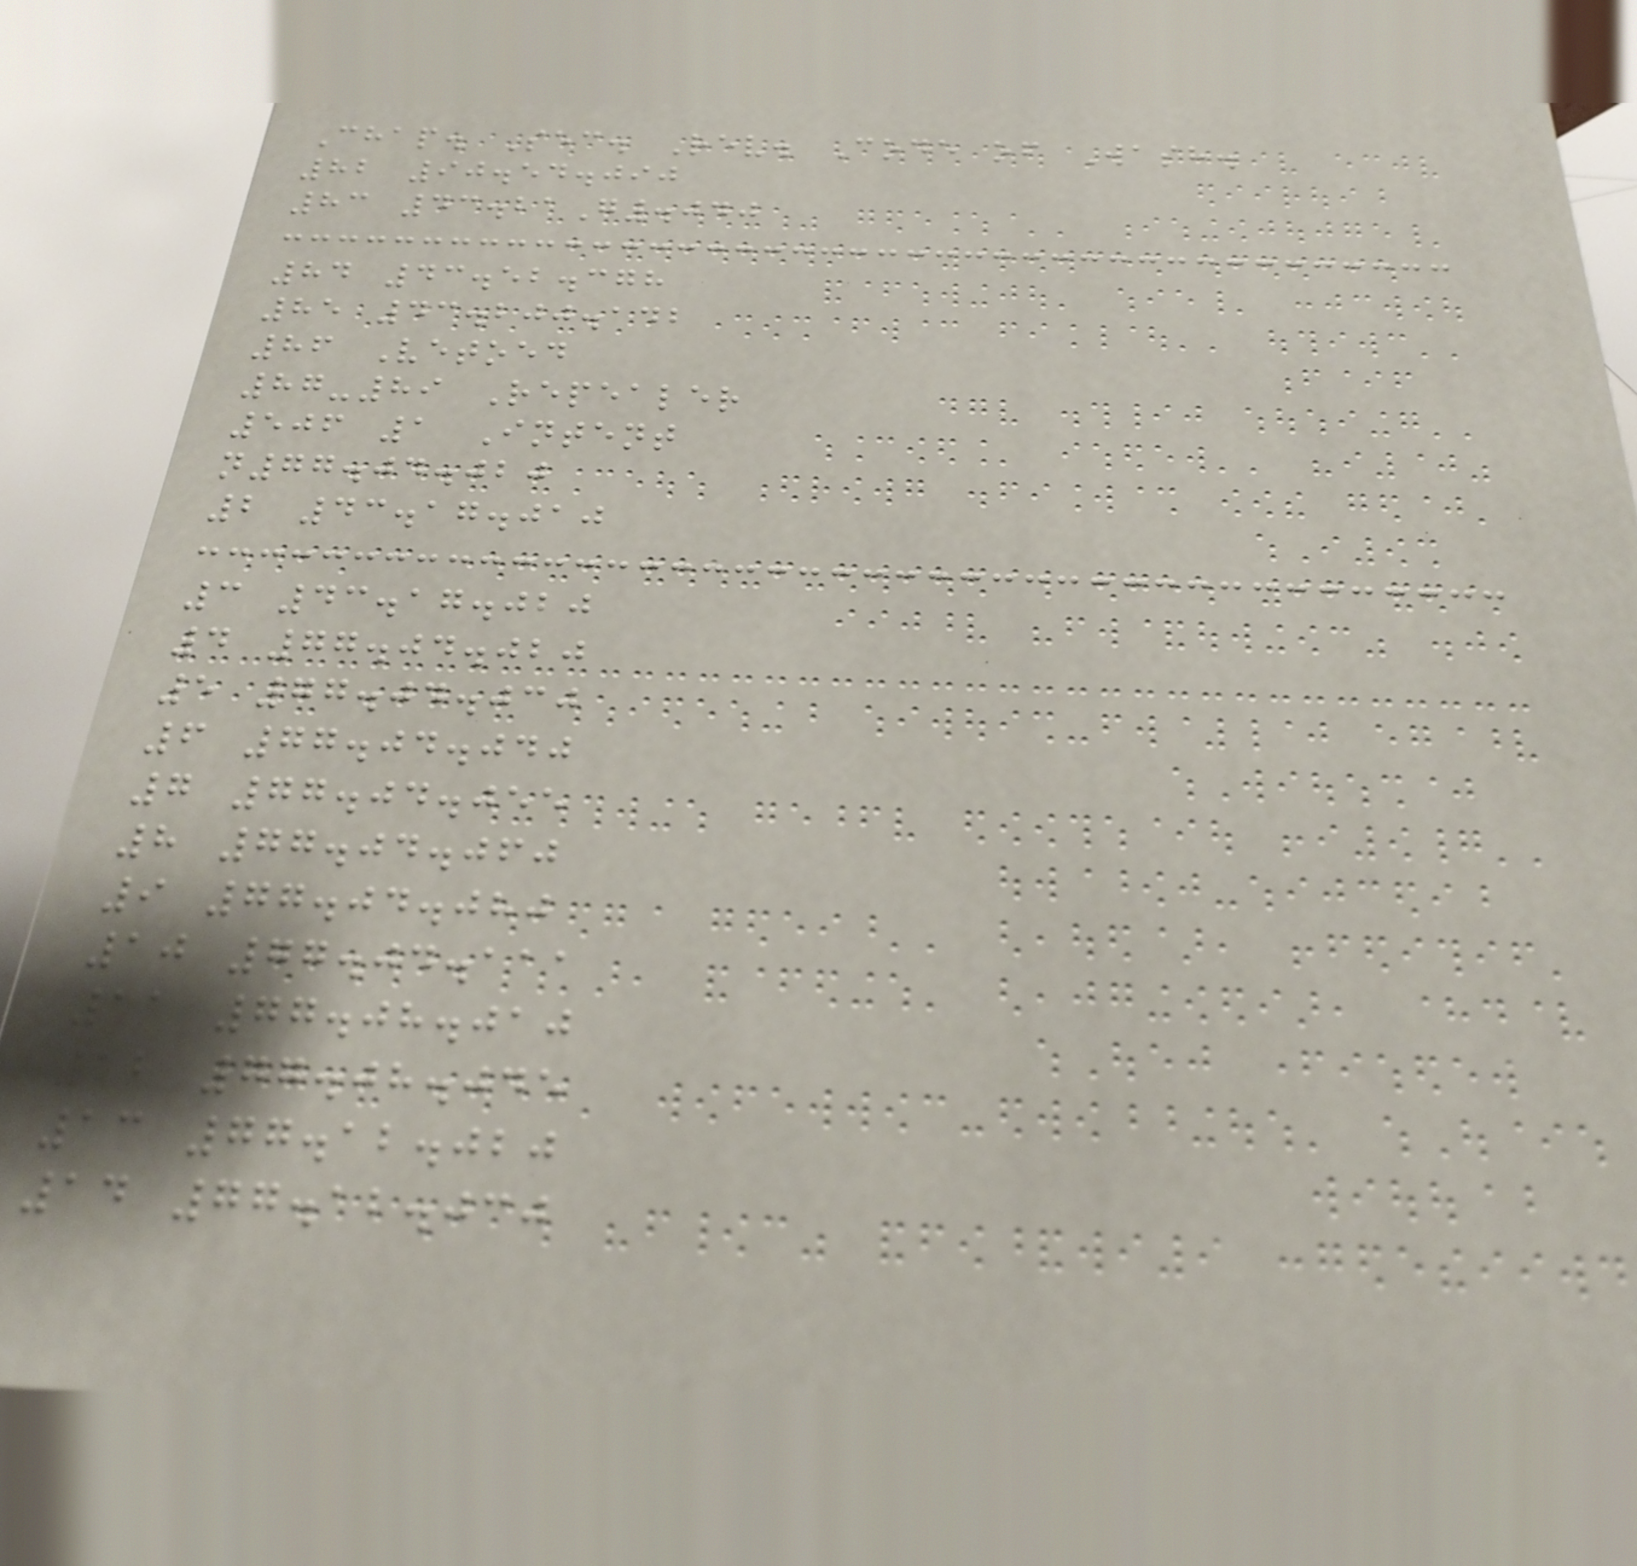Chap. Sec. Rev. Code of Wash.
82 90.54.090
83 43.21G.040
84 43.52.378
85 43.200.142
86 Vetoed
87-89 Repealer
506 1 Intent
n77.04.020
2 43.17.010
3 43.17.020
4 77.04.020
5 77.04.030
6 77.04.040
7 77.04.055
8 77.04.060
9 77.04.080
10 77.04.111
11 77.08.010
12 77.08.045
13 77.12.020
14 77.12.030
